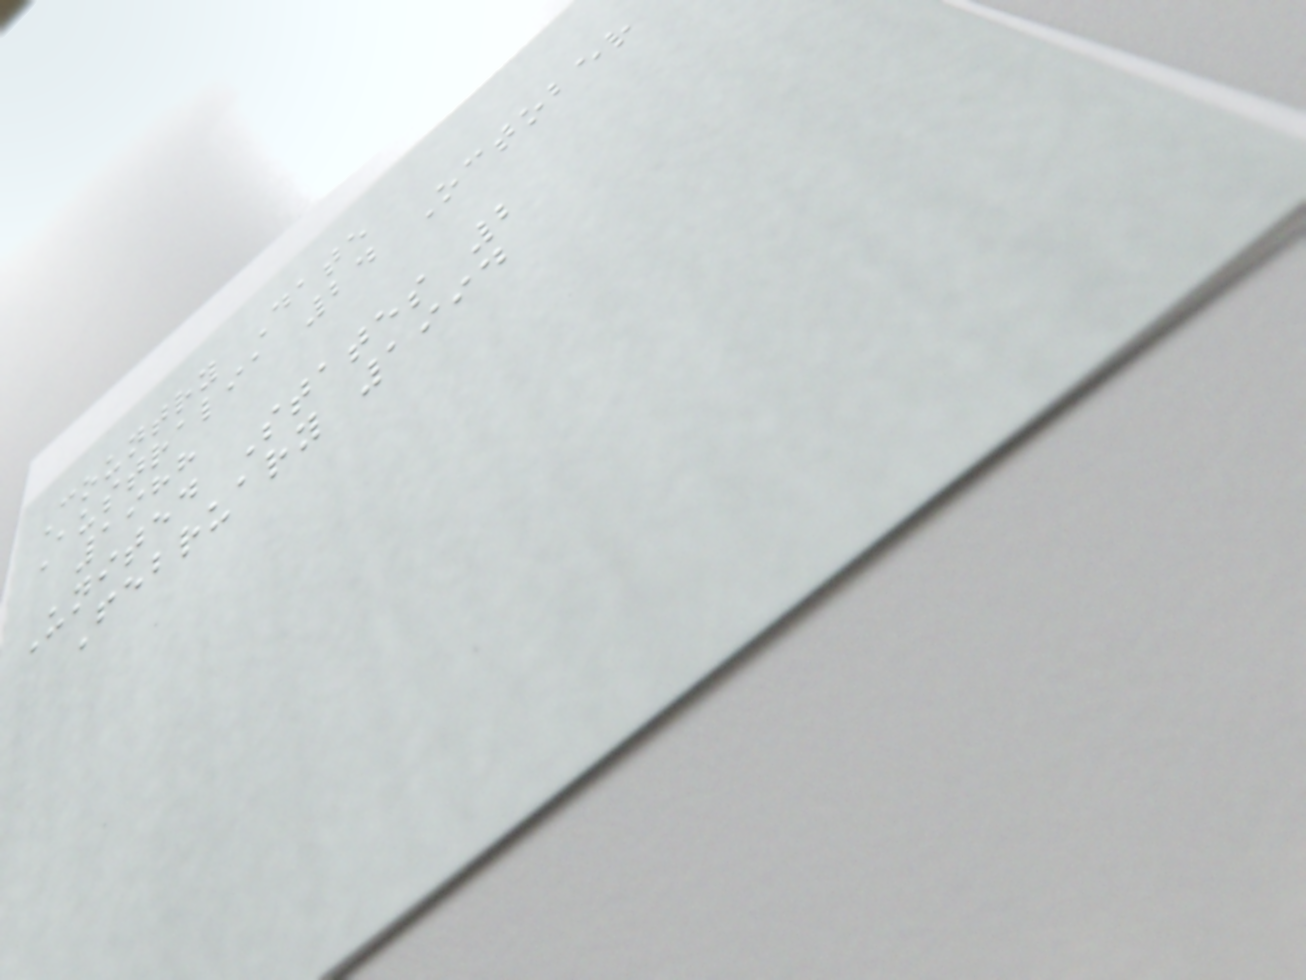Country Date
Australia 24 October
1988
United States 2
February 1994
